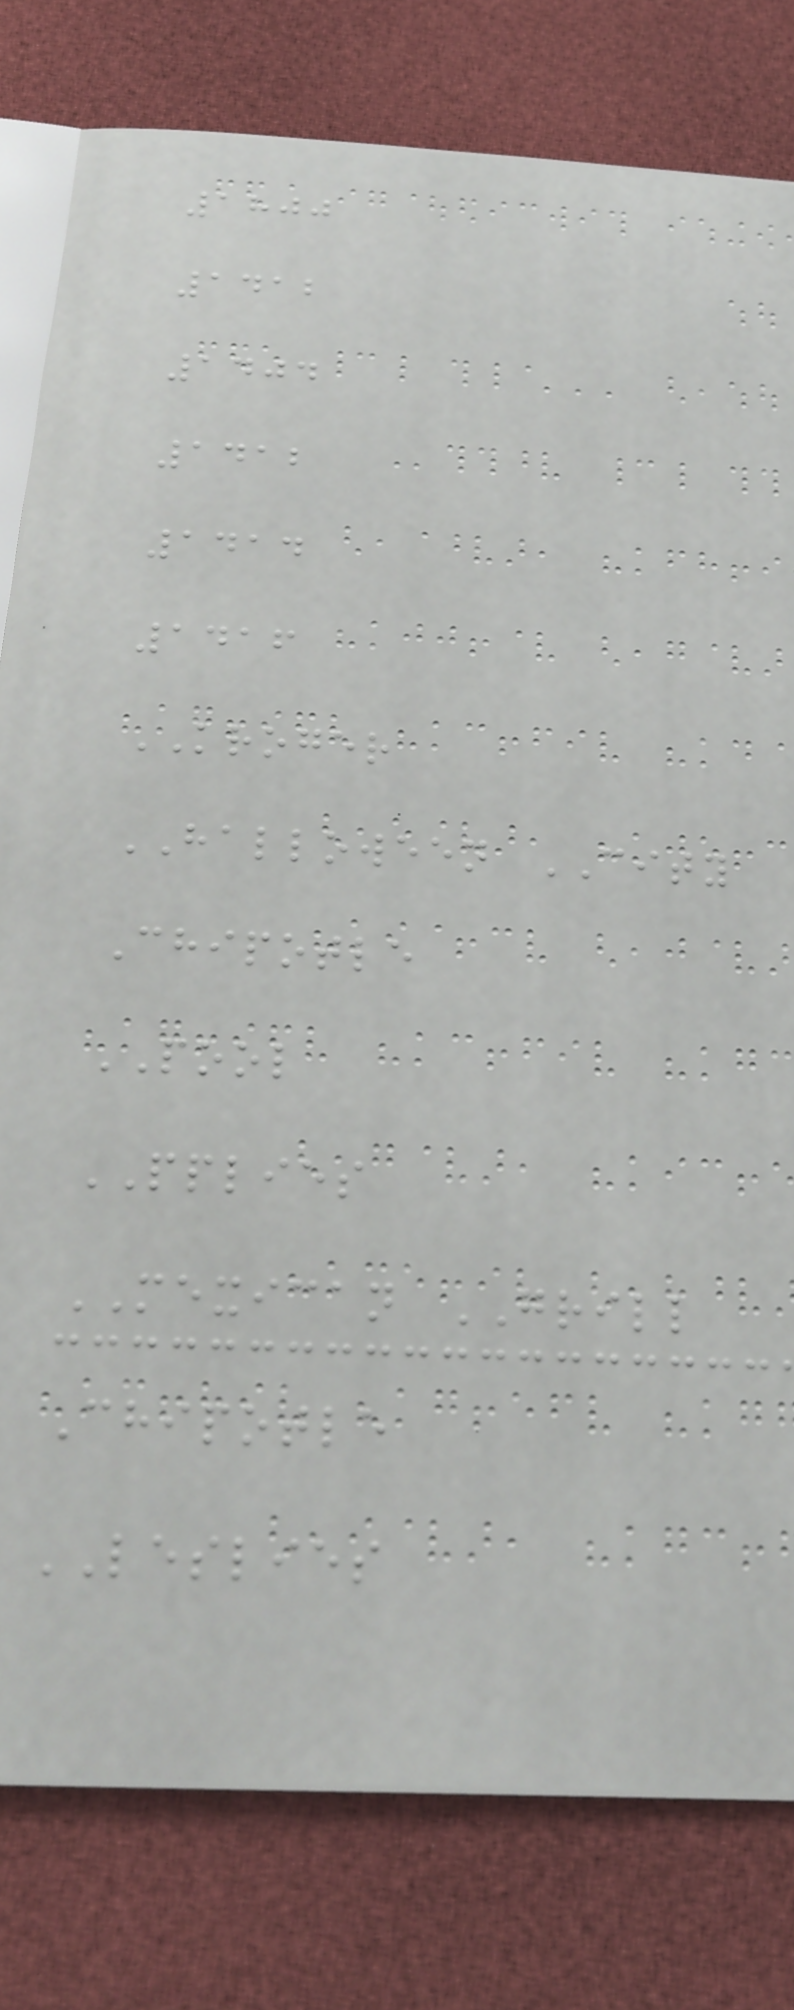1800
1412
1404
1412
1414
1416
KROGER
HALLOWEEN CITY
Chipotle
POOL
PPLIES
MEXICAN GRILL
Chipotle
LESLIES
